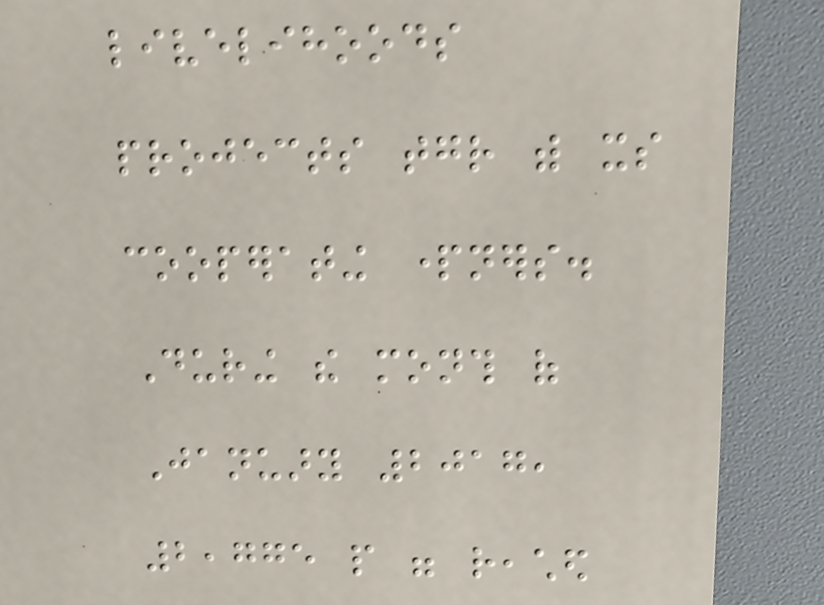livelihoods
projects together with its
cooperating partners.
During the month of
January 2017,
2,775 people were reached
